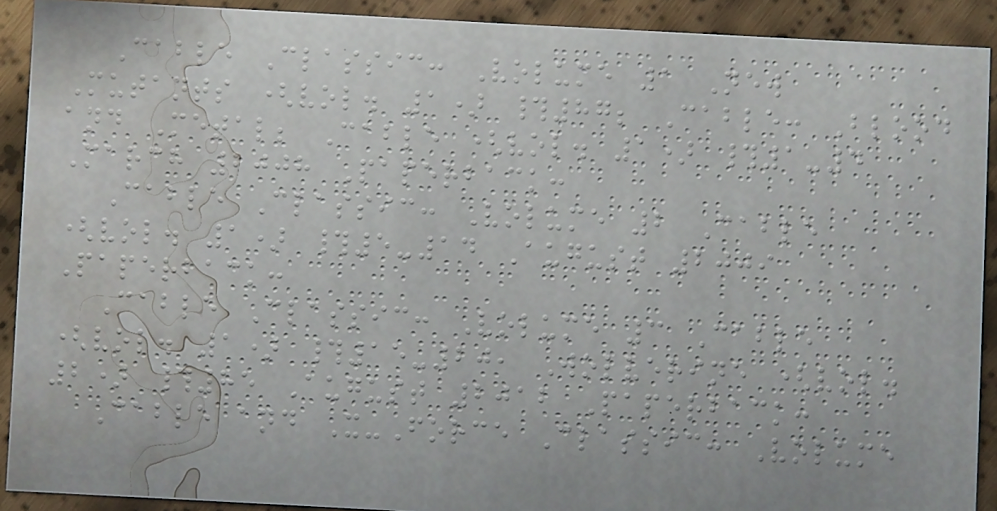Cable Classic: Volume 1 New
Mutants (vol. 1) #87; Cable: Blood
and Metal; Cable (vol. 1) #1-4
March 2008 Paperback:
Cable Classic: Volume 2 Cable
(vol. 1) #5-14 August 2009
Paperback:
Cable Classic: Volume 3 Cable
(vol. 1) #15-20, Wolverine (vol.
2) #85 August 2012 Paperback:
Cable and X-Force Classic: Volume
